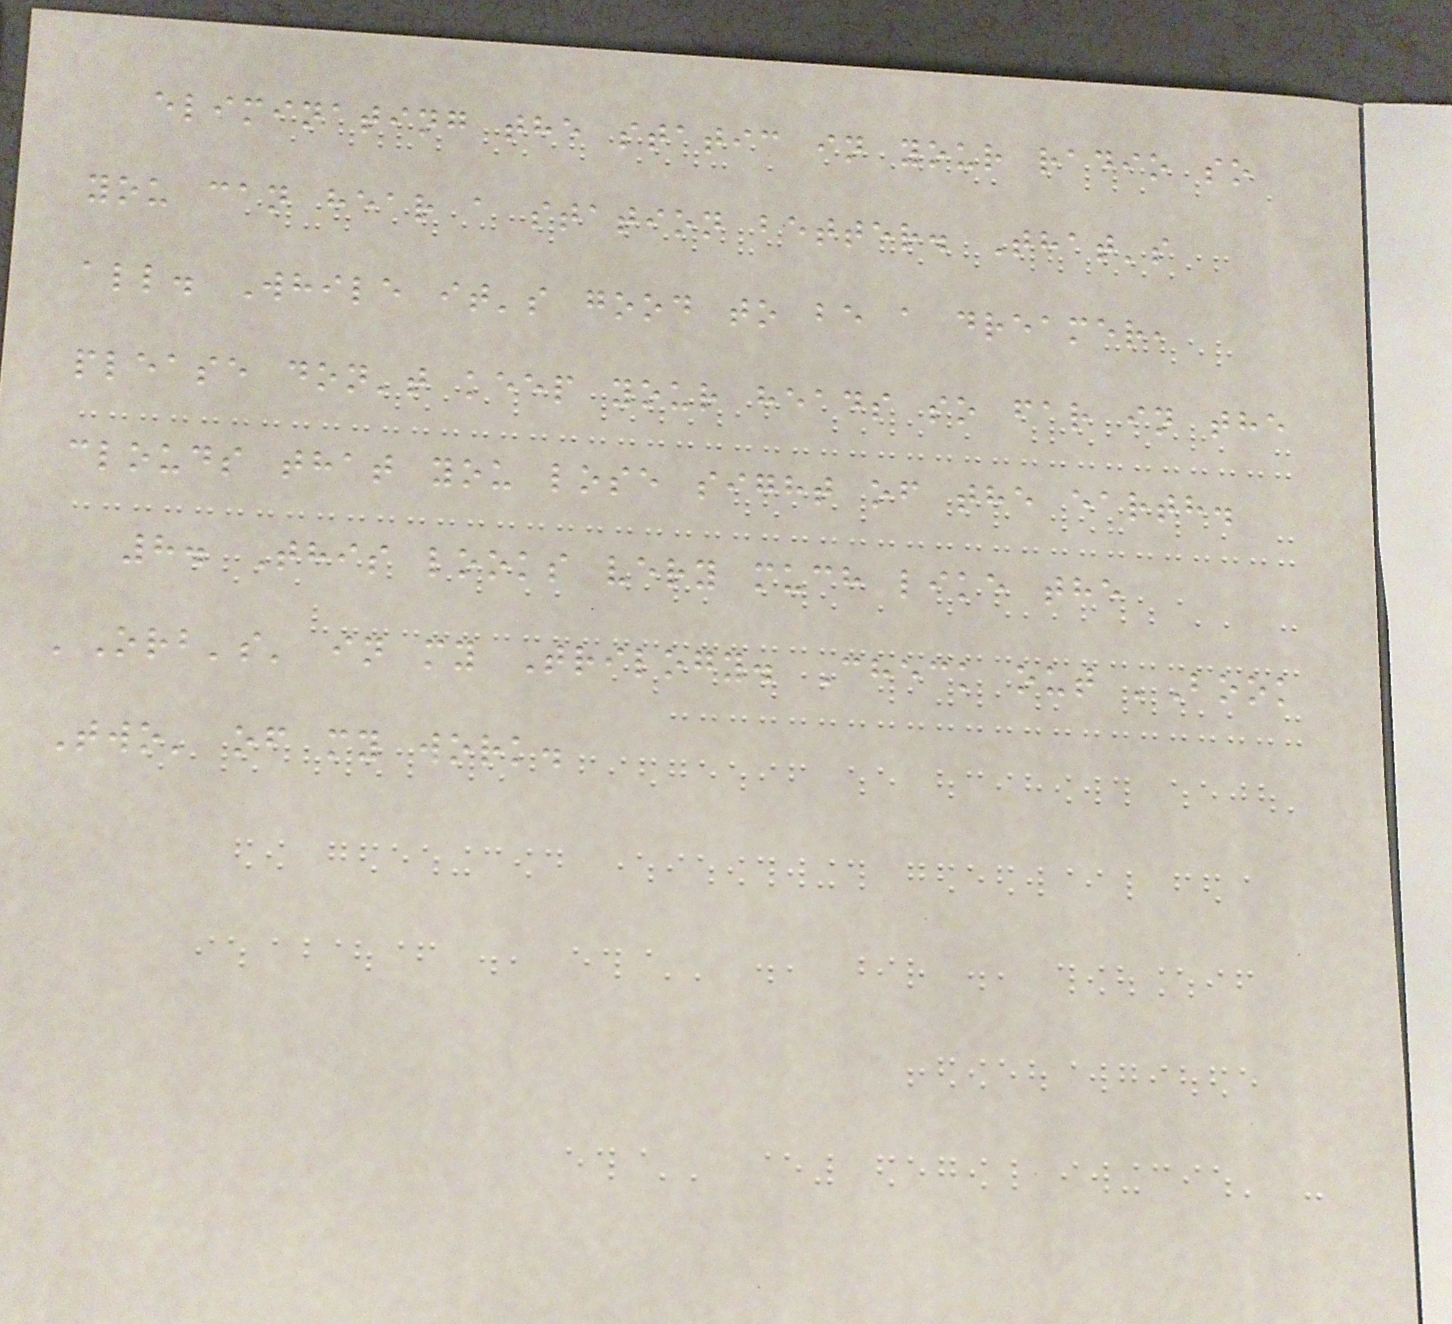eliminating the static in your radio so
you can hear a station better. That's
all. While it's good to be a dreamer,
please don't keep your heads so far in the
clouds that you lose sight of the earth.
8. This looks very much like the
'Orb's' in my Trilogy. Check out 'Book
Two' of my work.
